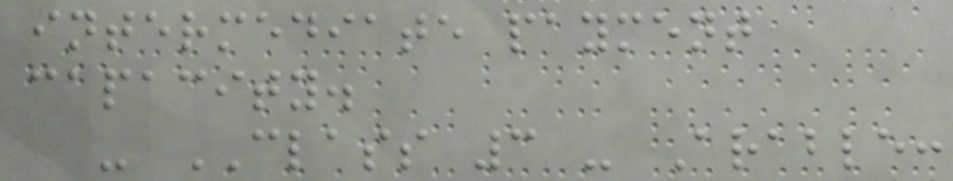intermediate payment
capacity.
- CLASS 3 - Arable:
